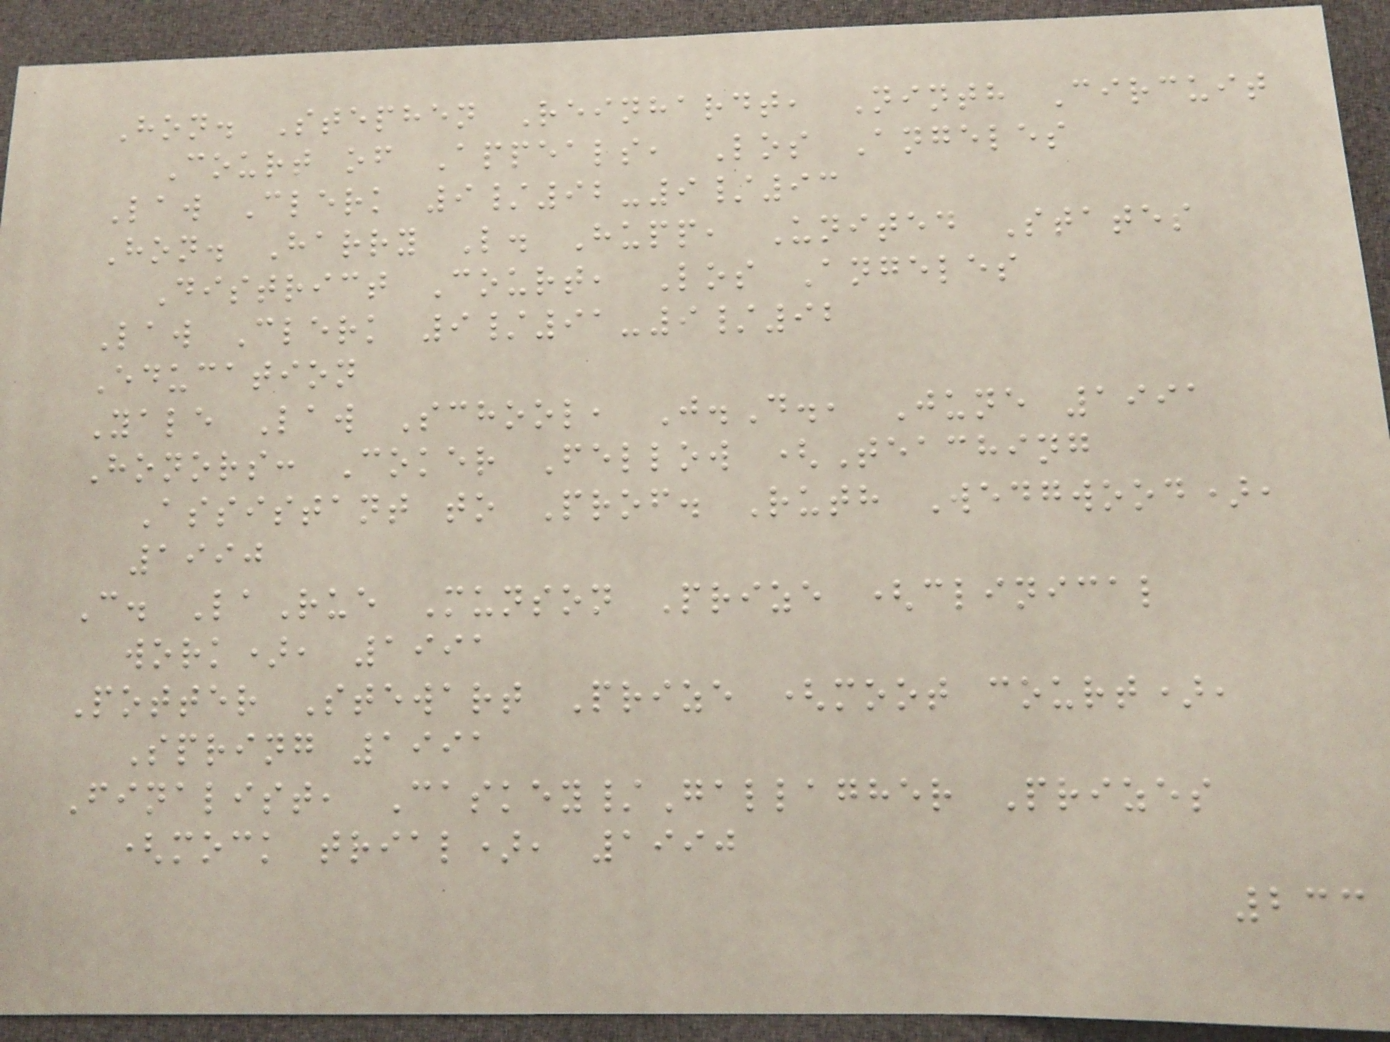Hon. Stephen Reinhardt, Ninth Circuit
Court of Appeals, Los Angeles
Law Clerk 9/92-9/93
Hon. Harry L. Hupp, United States
District Court, Los Angeles
Law Clerk 9/91-9/92
Education
Yale Law School, J.D., June 1991
Honors: Coker Fellow (Teaching
Assistant to Prof. Ruth Wedgwood),
1990
C. LaRue Munson Prize (clinical
work), 1991
Potter Stewart Prize (moot court),
Spring 1991
Finalist, Caskey/Gallagher Prizes
(mock trial), 1990
233
